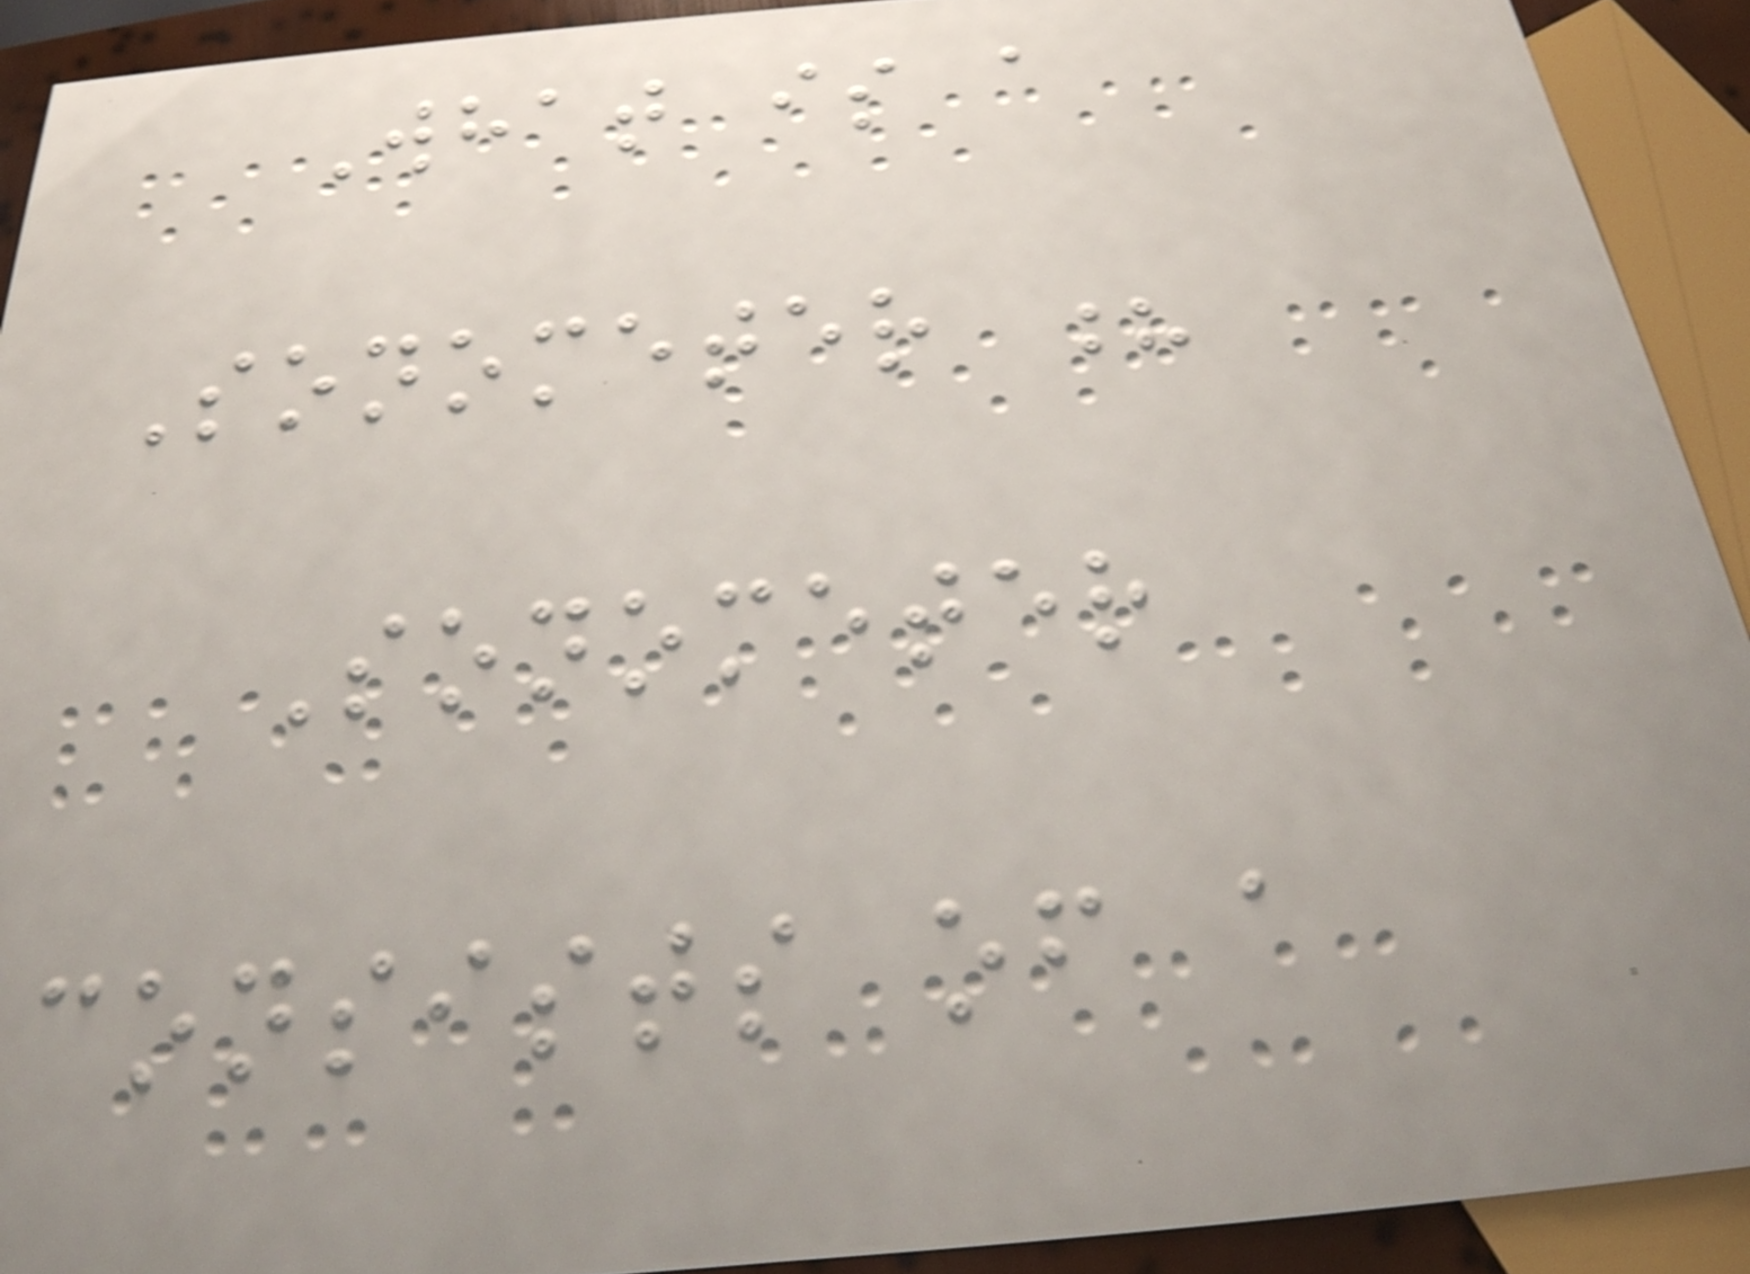What is a
Sonometer ?
Sonometer
consists of a
